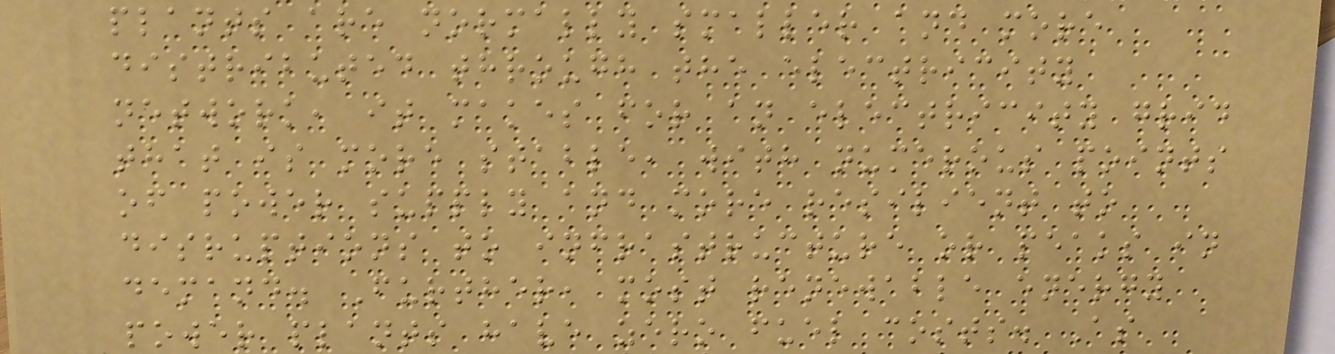plants are normally smaller and more
distributed through the electricity
network, it makes for an electricity grid
that is more stable, with numerous points
of power supply and more resilient to
disruptions to infrastructure or peaks in
demand. Further, most renewable energy
power plants have zero fuel costs. As
